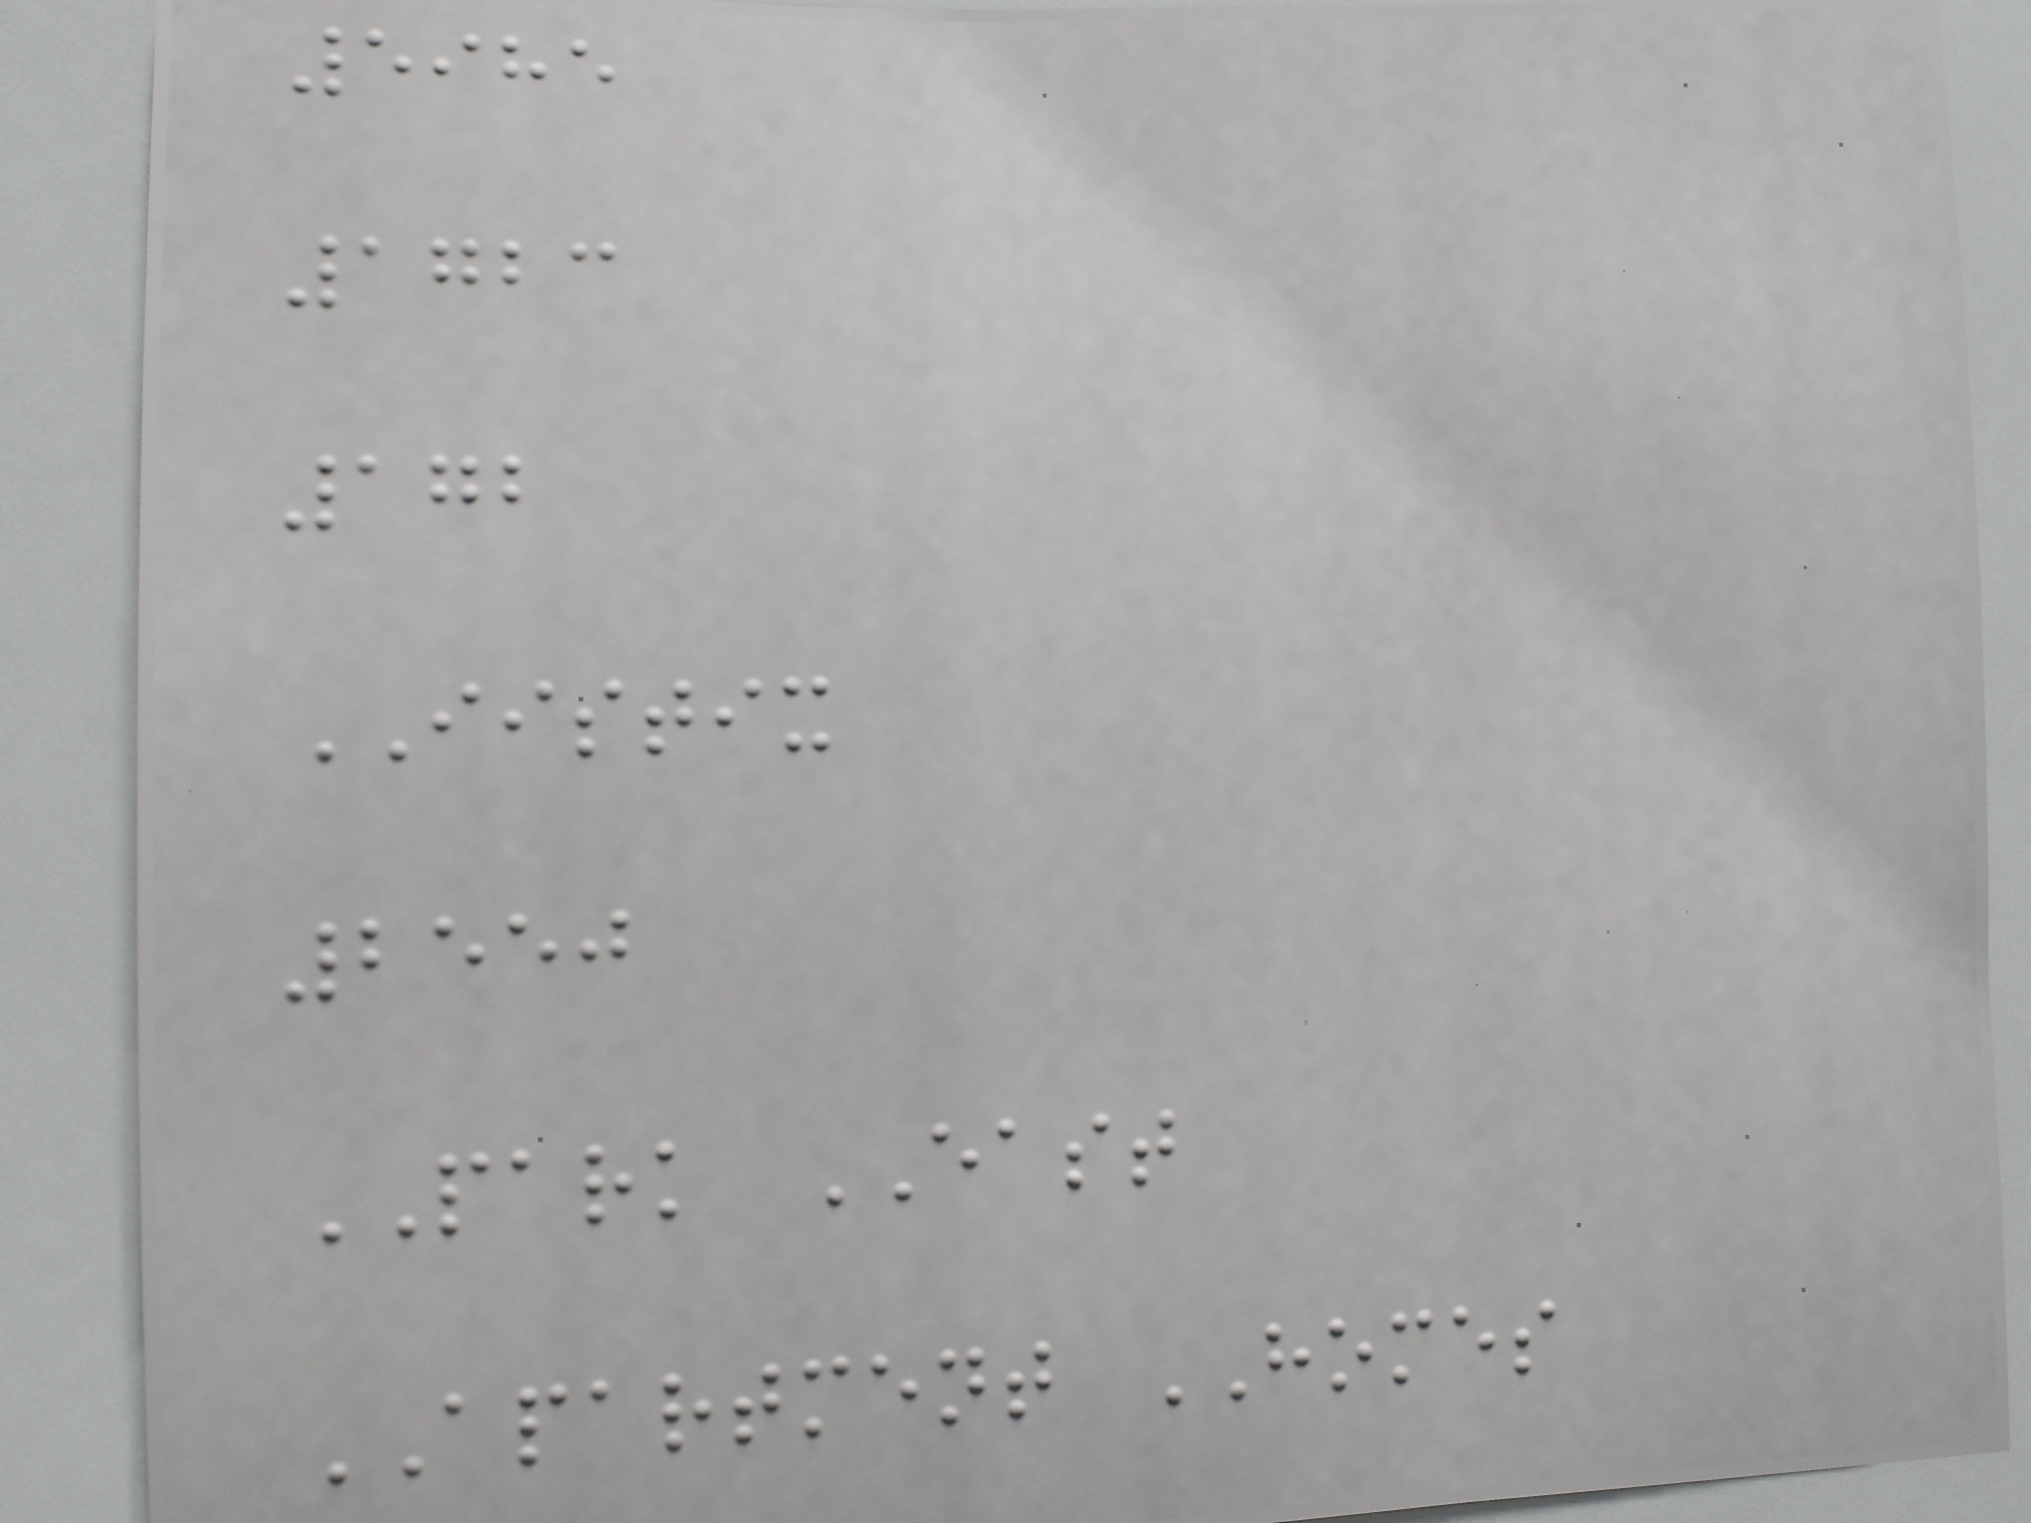5985
1723
172
IISTIX
2550
PARK EAST
APARTMENT HOMES
